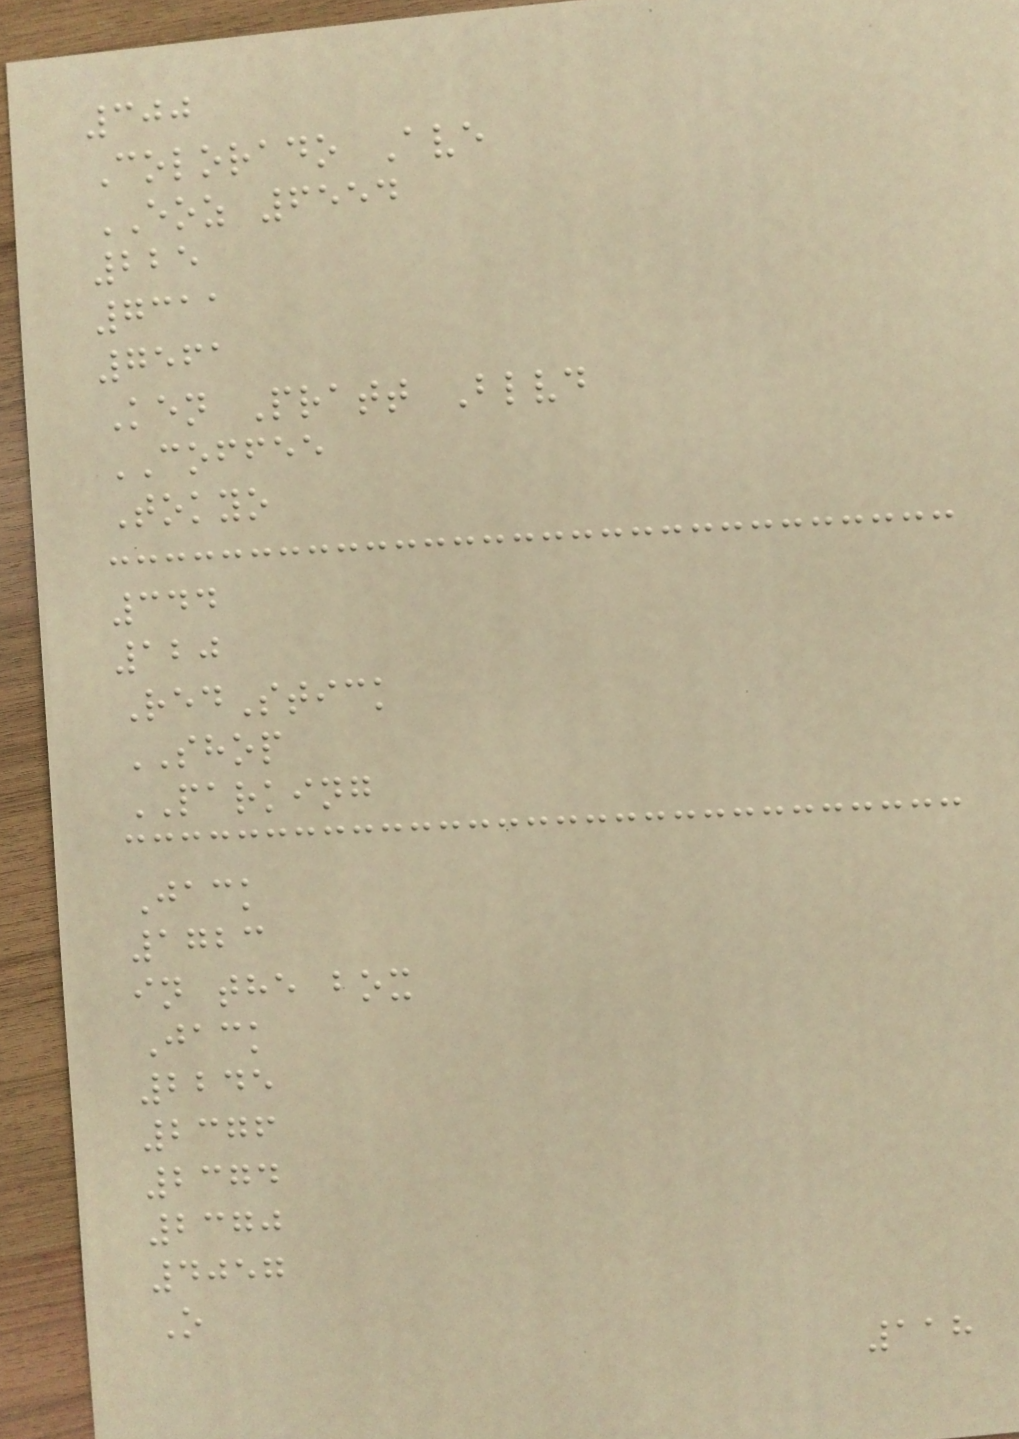300
Colorado Ave
EOZ 6554
225
7311
7561
Ken Pratt Blvd
COFFEE
Tokyo
344
120
RedStick
SHOP
PARKING
Jack
1723
in the box
Jack
2245
2376
2374
2370
4057
O
118
